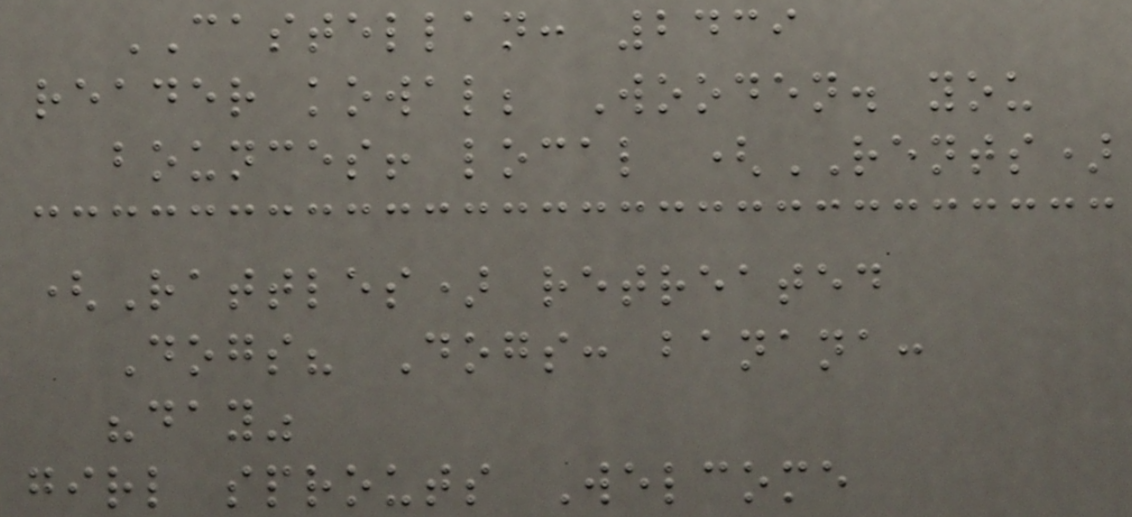CASTELLAN: 2439
reader kowal; Wooden. you
bounces! local (RENTS)
(Rattles) retreated
Dogs? Dogs: banana:
"day"
girl sprouts Welcome
